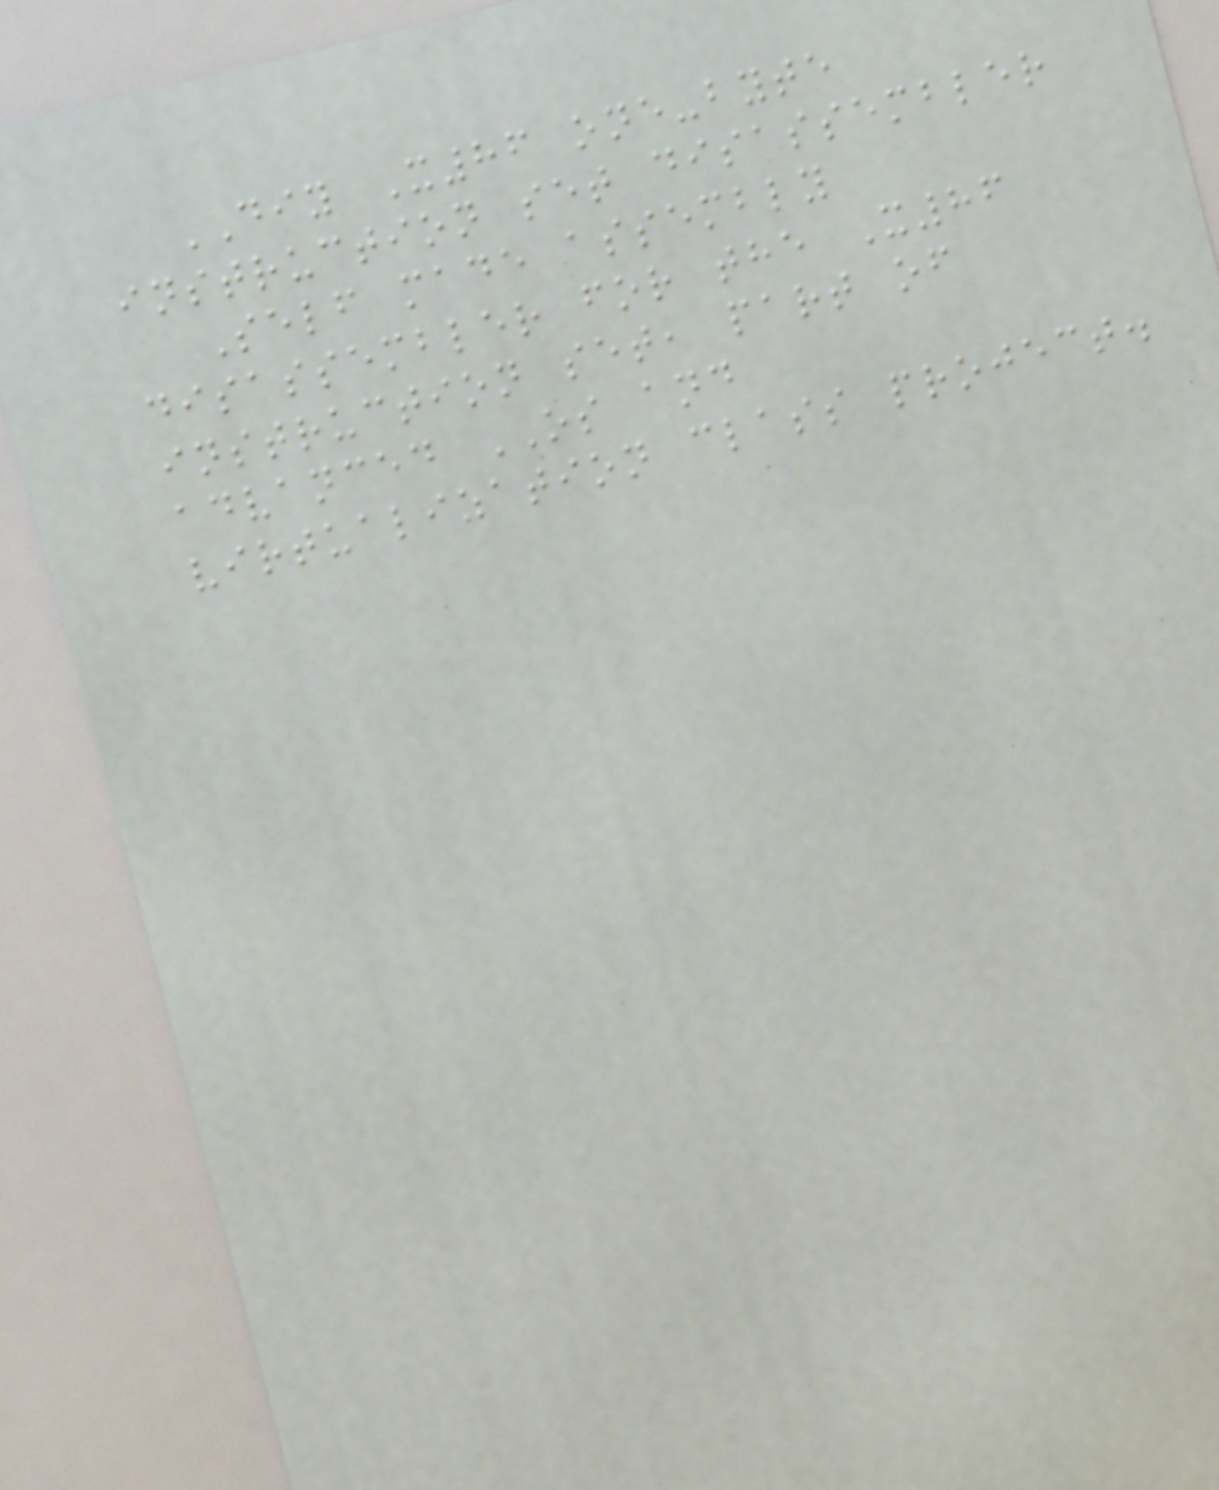DIY X86 one-byte
instruction set disassembler
Self made assembly
disassembler for the X86
instruction set, part of
advanced OS and
virtualization class project.
